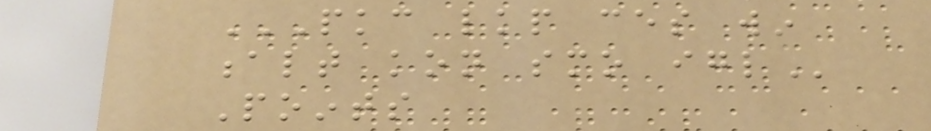PKC LKP CES WIN
ALT KON SMO IGL
Points
